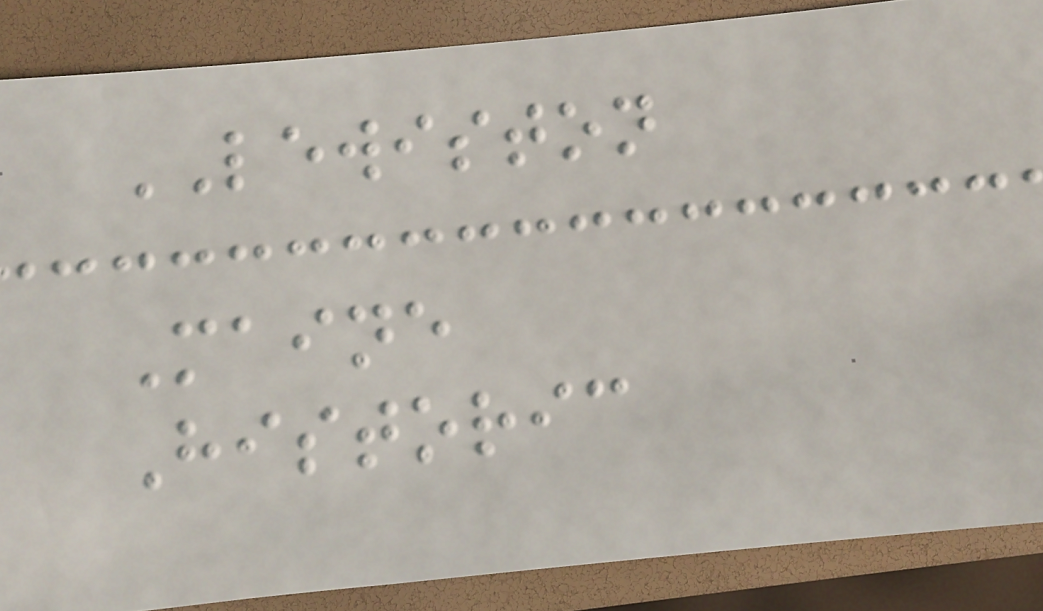LEWISTON
Maine
Historic
